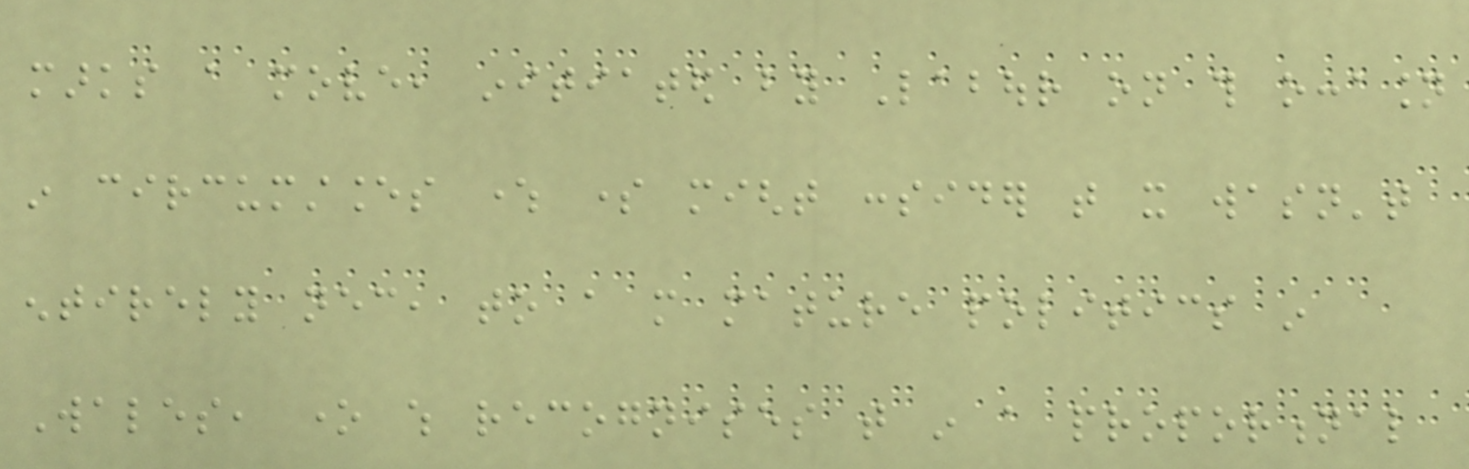marks a move, initiated by Labour on this occasion
in circumstances where some might consider that it wasn't
entirely necessary, to a more mature politics in
Wales, one which recognises that in a proportional
